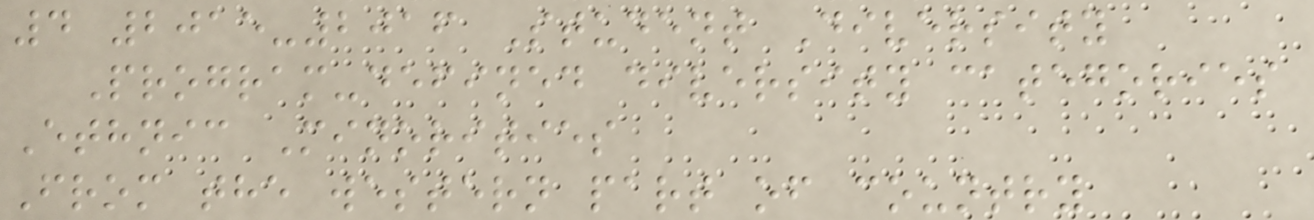4 2015-2016 Student Diversity
Program-defined diversity categories
Ethnic Minorities
From the western part of country
